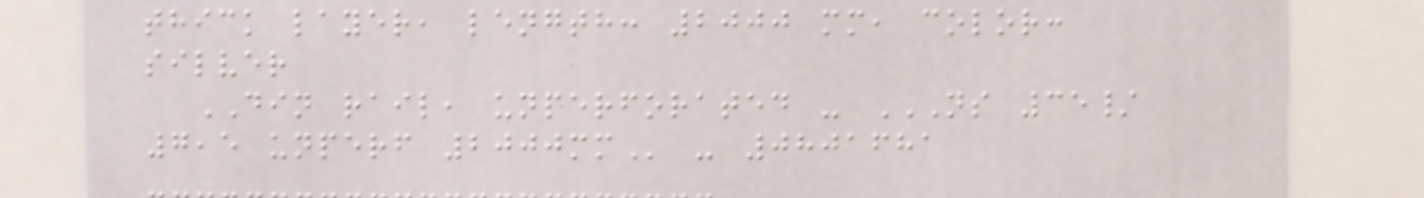thick layer, length: 2000 mm, color:
silver
DIN rail, unperforated - NS 35/
7,5 UNPERF 2000MM - 0801681
